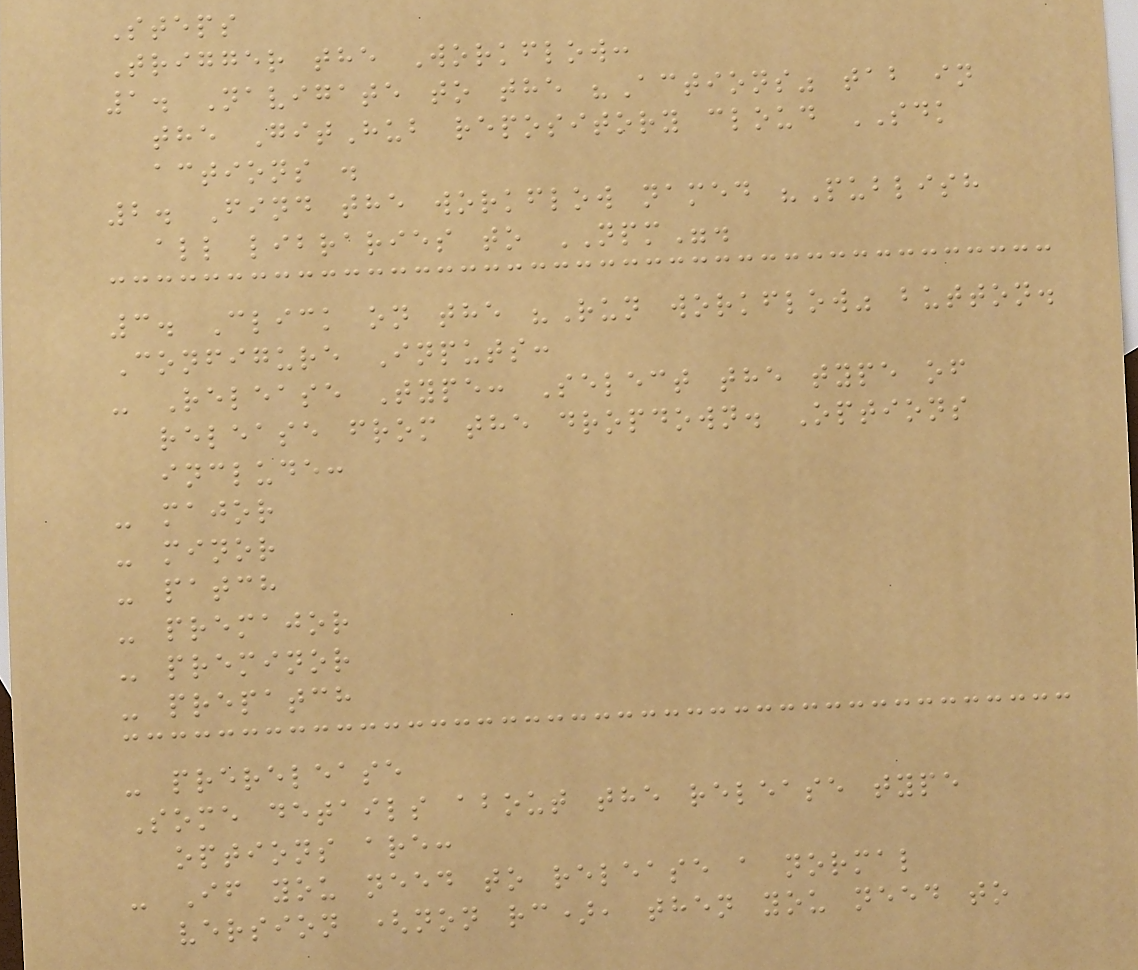Steps
Trigger the Workflow:
1. Navigate to the "Actions" tab in
the GitHub repository cloud SDK
actions .
2. Find the workflow named "Publish
all libraries to NPM".
3. Click on the "Run workflow" button.
Configure Inputs:
- Release Type: Select the type of
release from the dropdown. Options
include:
- major
- minor
- patch
- premajor
- preminor
- prepatch
- prerelease
Some details about the release type
options are:
- If you need to release a normal
version (non rc), then you need to
